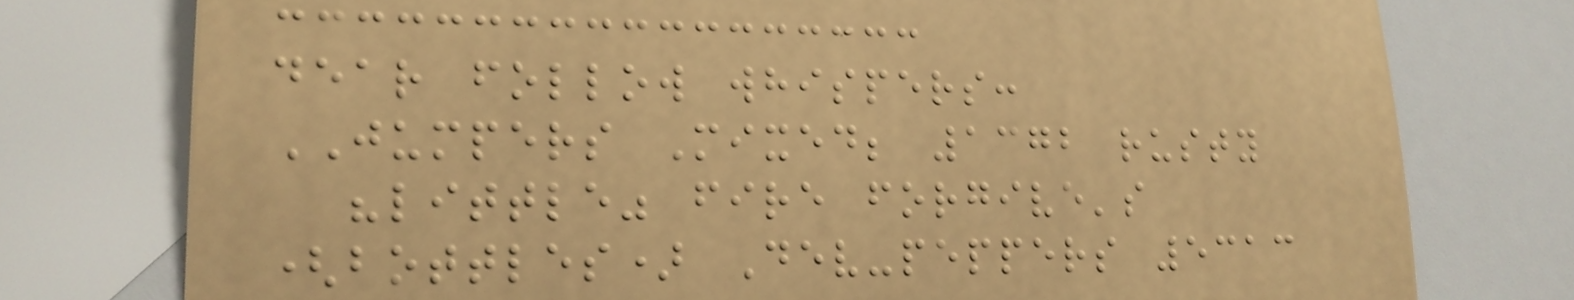dear follow whispers:
JUMPERS Mixed; 1372 rusty
"little" fire forgive's
(bottles) Dev-peppers 5313
